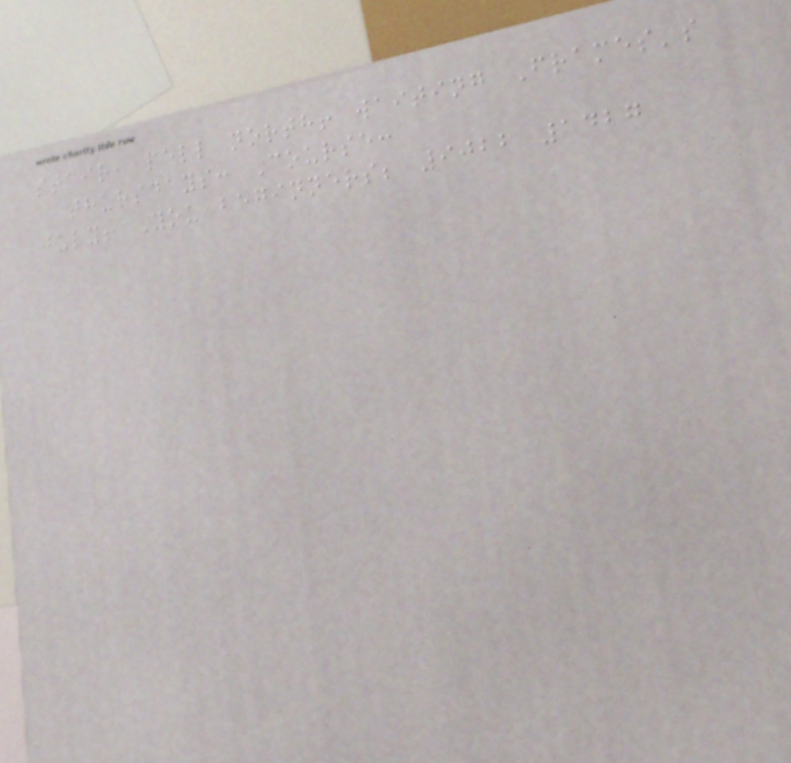stair, pell north! waiting Frames's
thursdays: Course:
july! You beginners; 9022 1427
